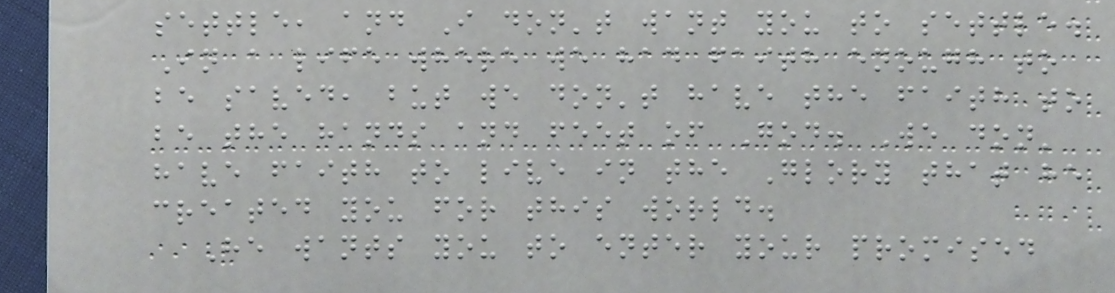settle, and I don't want you to settle.
In a life where we had faith enough to
be saved, but we don't have the faith to
be the hands and feet of God. We don'
have faith to live in the Glory that he
created you for this world.
He wants you to enter your promised
